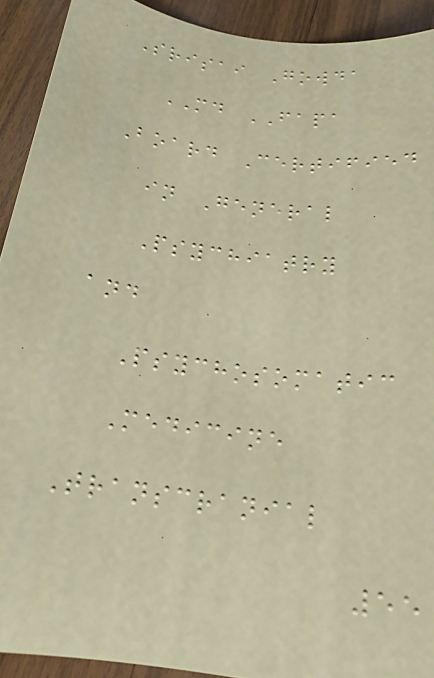Srisai Gowda
MD FAPA
Board Certified
in General
Psychiatry
and
Psychosomatic
Medicine
Transcranial
55
